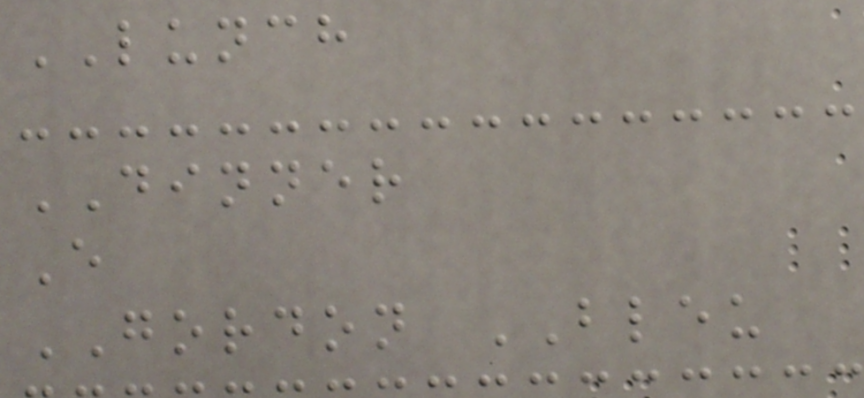LUNCH
DINNER
E
GORDON BLEU
